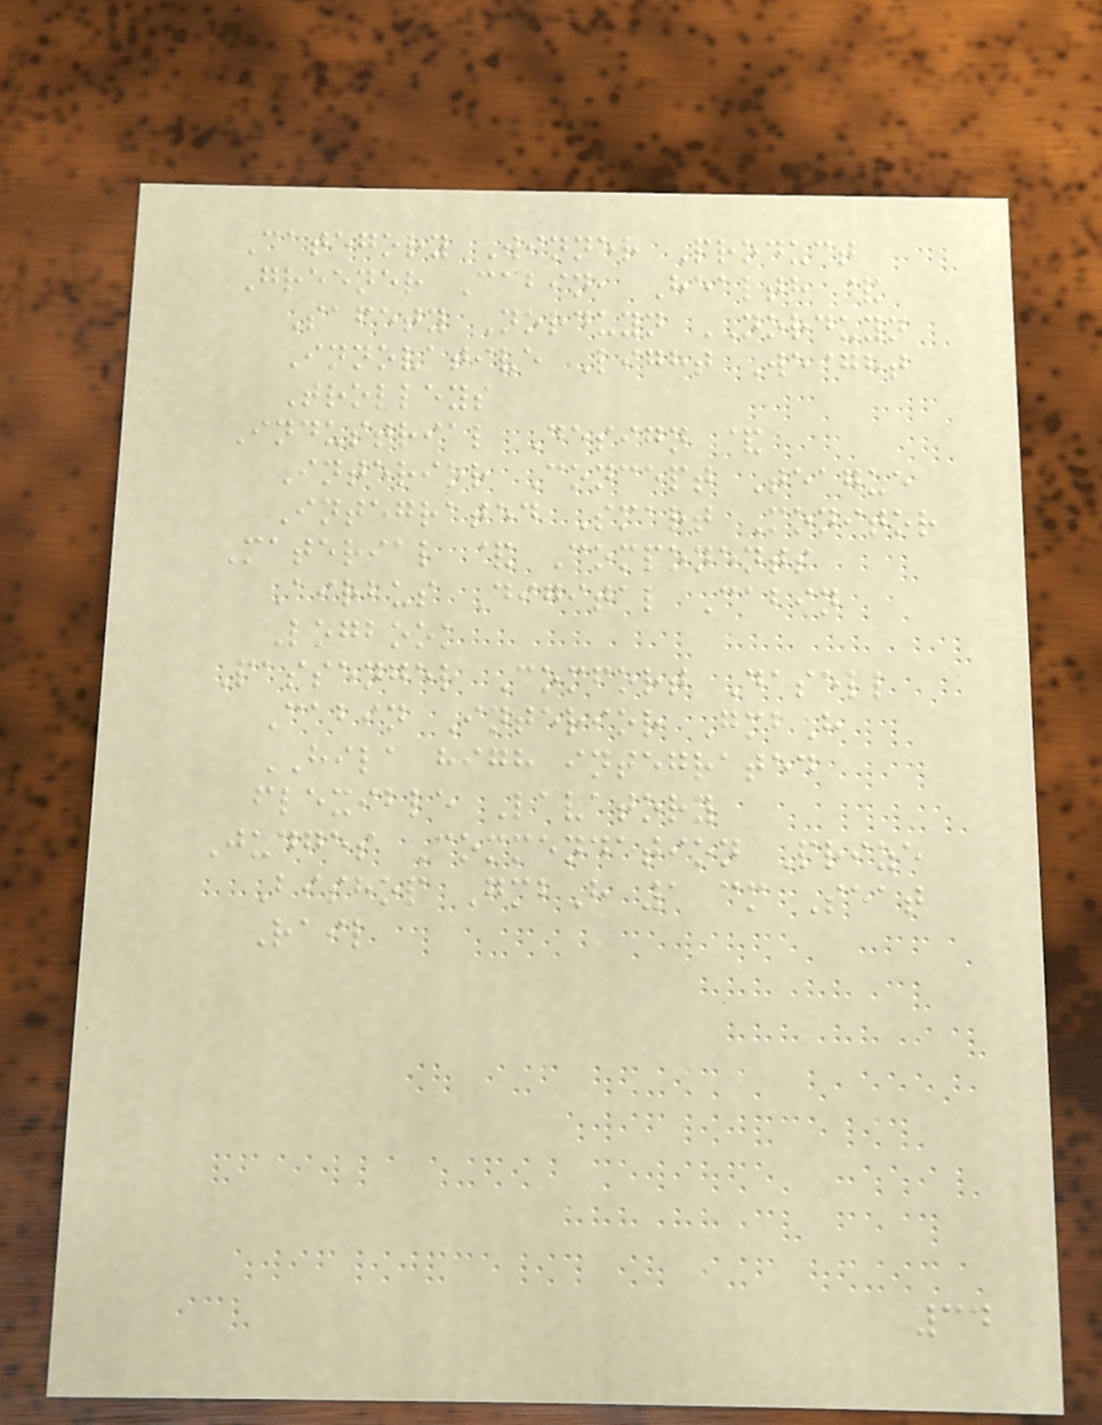Category Winner Product
Greener Cabin, Health &
Safety Norduyn NORDUYN
Innovative Light Weight
Trolleys
Industrial Design &
Interior Concept Teague
Integrated Smart Monitor
Material & Components
Airbus Digital Cabin
Logbook
Passenger Comfort Dasell
Cabin Interior GmbH
HILA high integrated
flexible Lavatory
Judges Commendation Prize
Bishop GmbH 1 cm Seat
Rail
34
